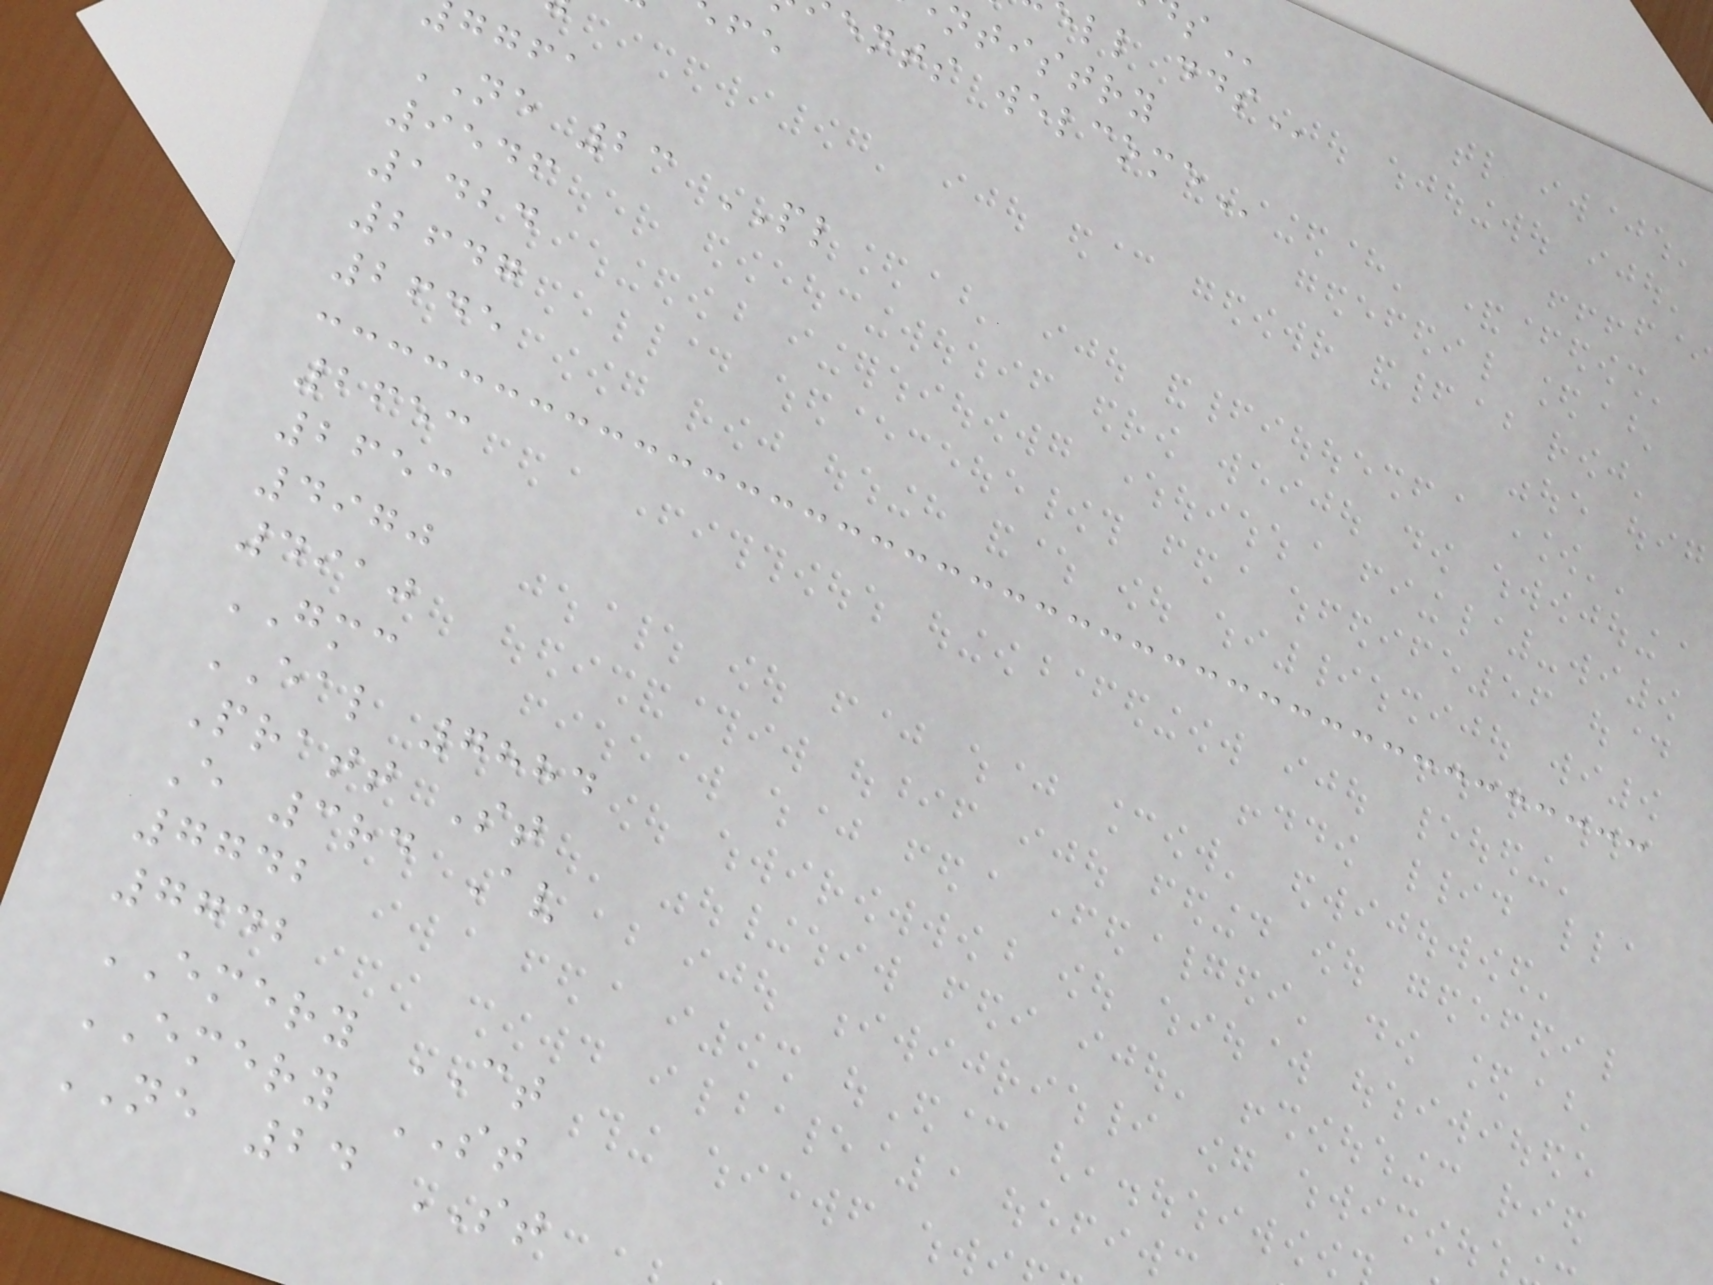ntistry
ggfa
NE 23 PL
9546
1424
2647
2645
2653
2653
4970
4910
GMC
EAL 7884
Pratt St
E 3rd Av
7742
7742
EMERY CT
EMERY ST
NE 24 ST
